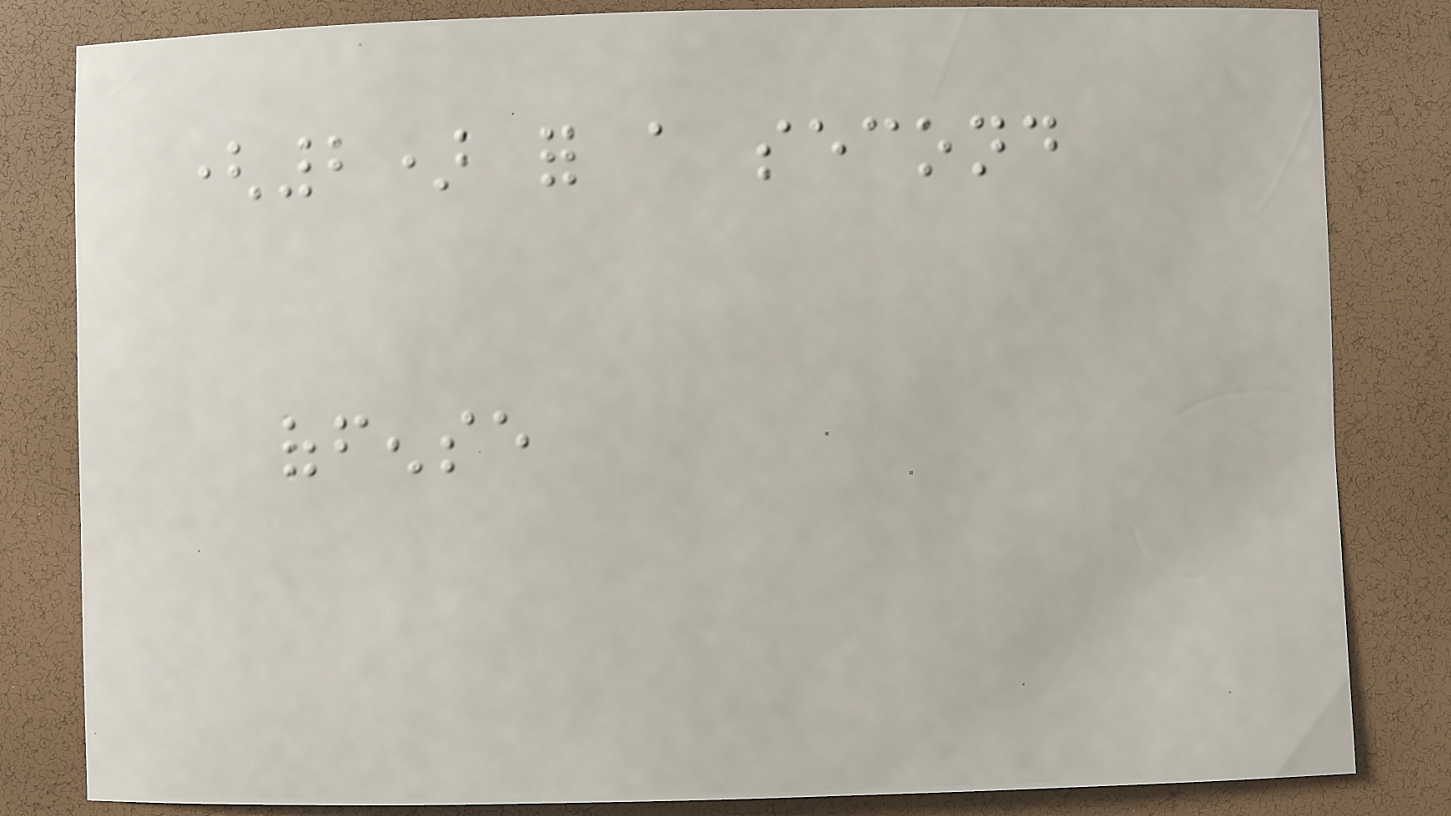(2) for a second
offense
